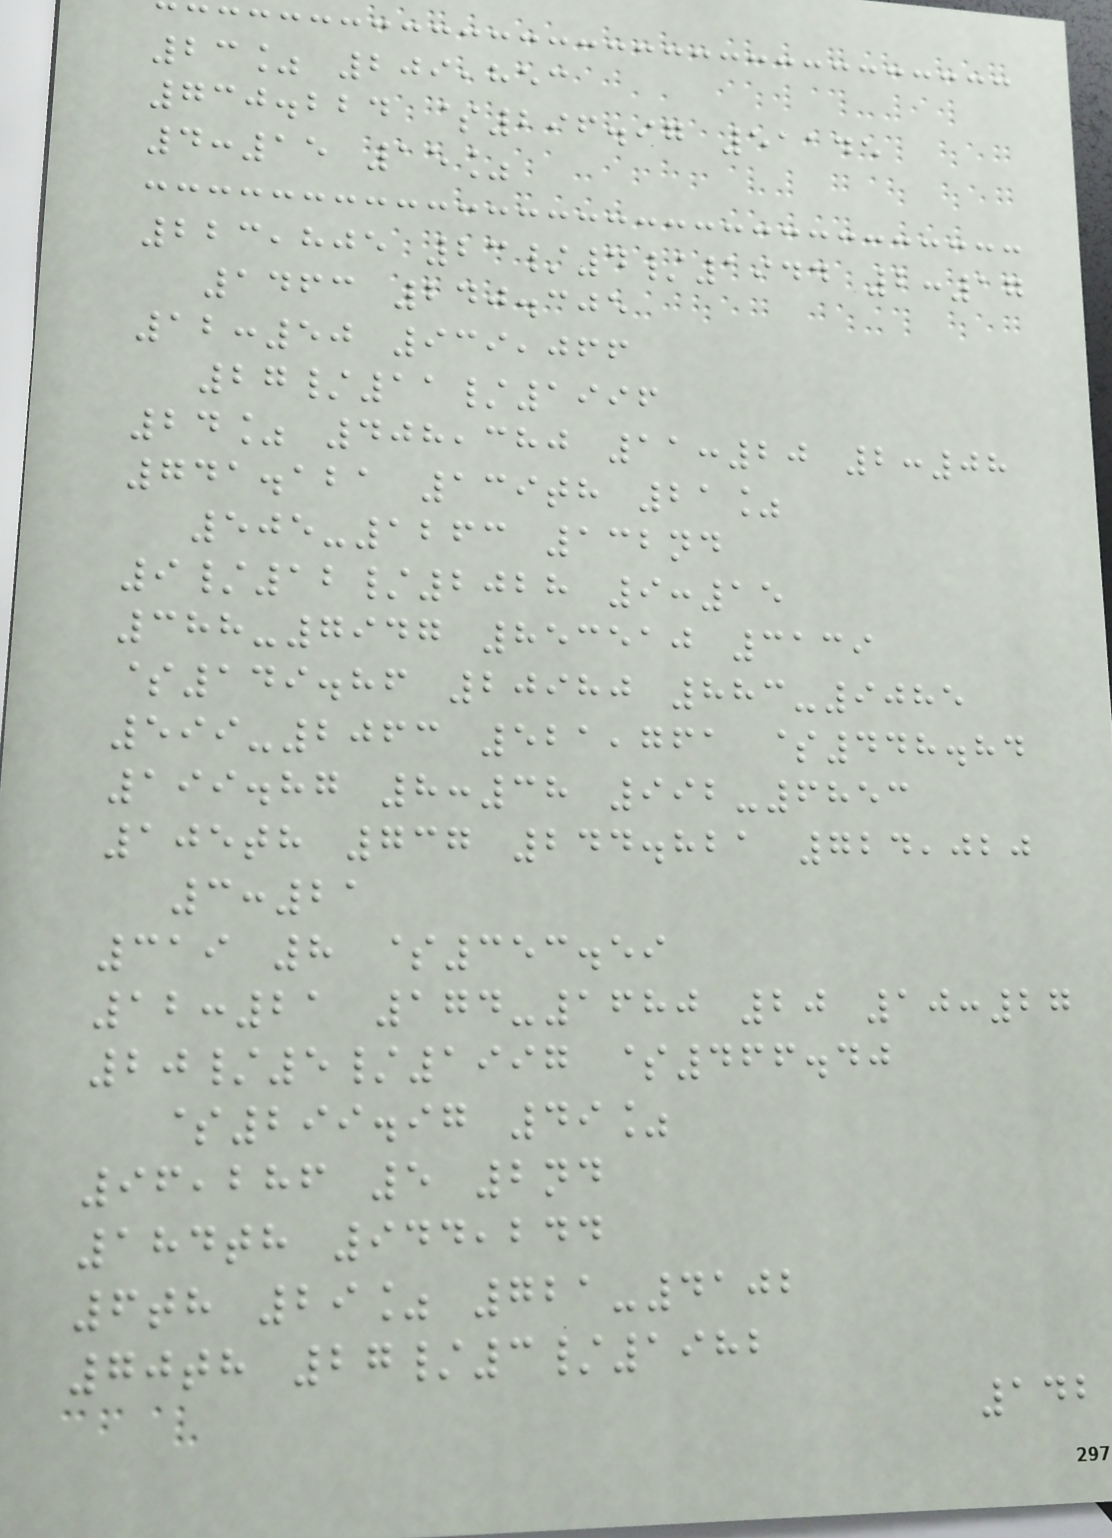23% 209,853
730.224 $296.97 51145
4:15 15%
223,805 23/4/1944 2:17
1463 240.305
12:50 939,066
27/11/1996
24% 408,380 11:20 2:08
741.121 139th 21%
505-1263 132nd
9/12/2028 9:15
388-7947 853510 3139
$149.86 20980 883-9085
599-2063 521,761 $448.84
199.87 8:38 992-6853
105th 737 244.821 724,020
3:21
319 8 $353.59
12:21 174-1680 20 10:27
20/5/1997 $466.40
$299.97 49%
96,286 5 2nd
184th 944,244
6th 29% 721-4102
70th 27/3/1982
142
